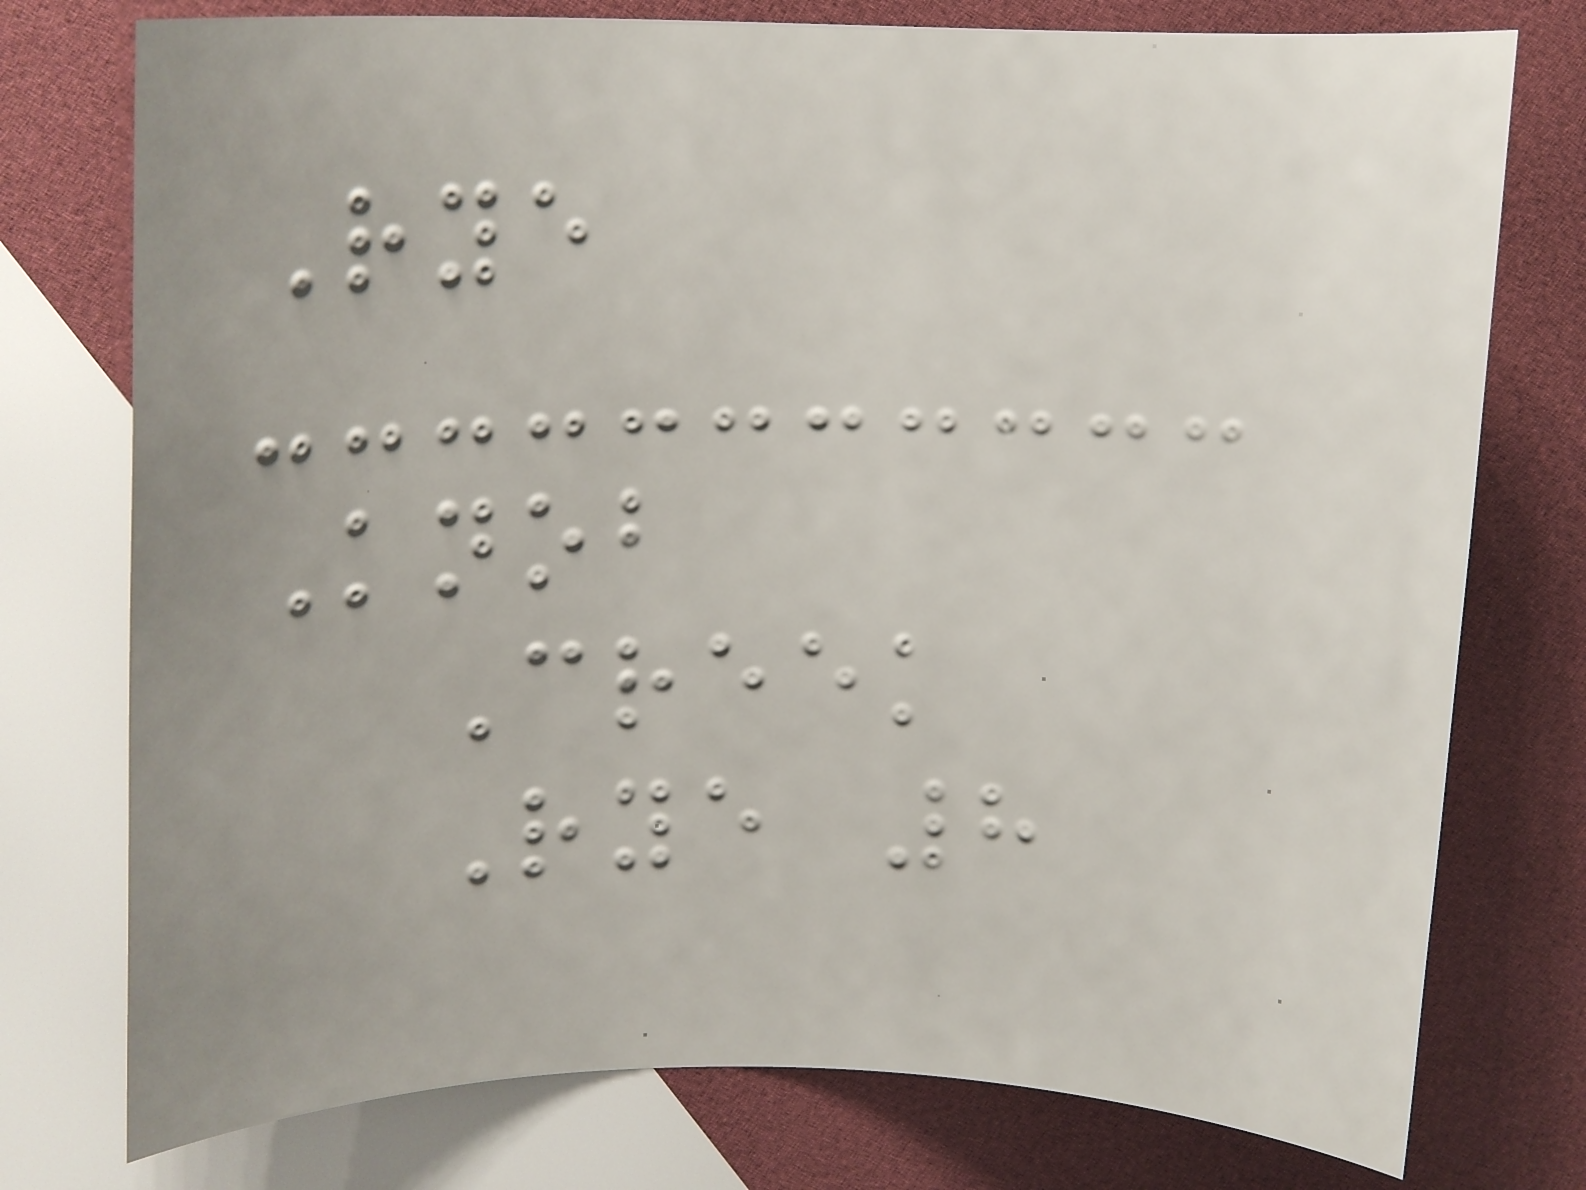Rye
Knob
Creek
Rye 8
